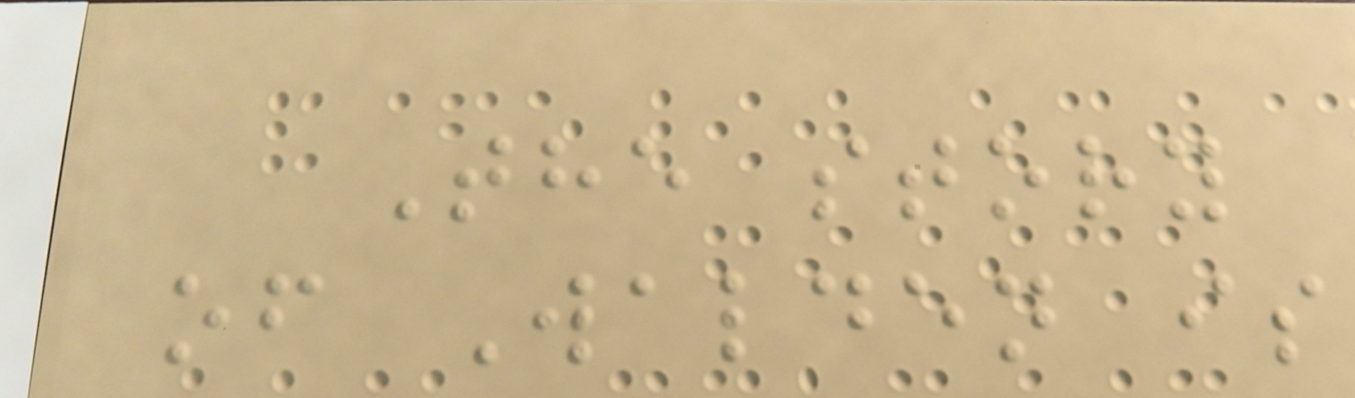The story
of Walden is
